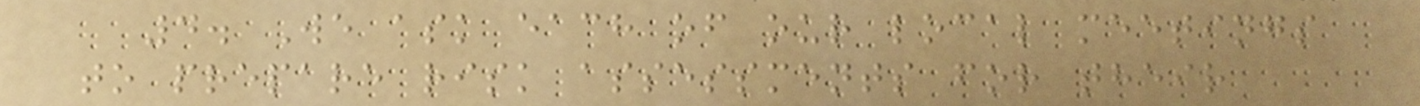4. We ask each of our local meetings
to prepare risk assessments for their
